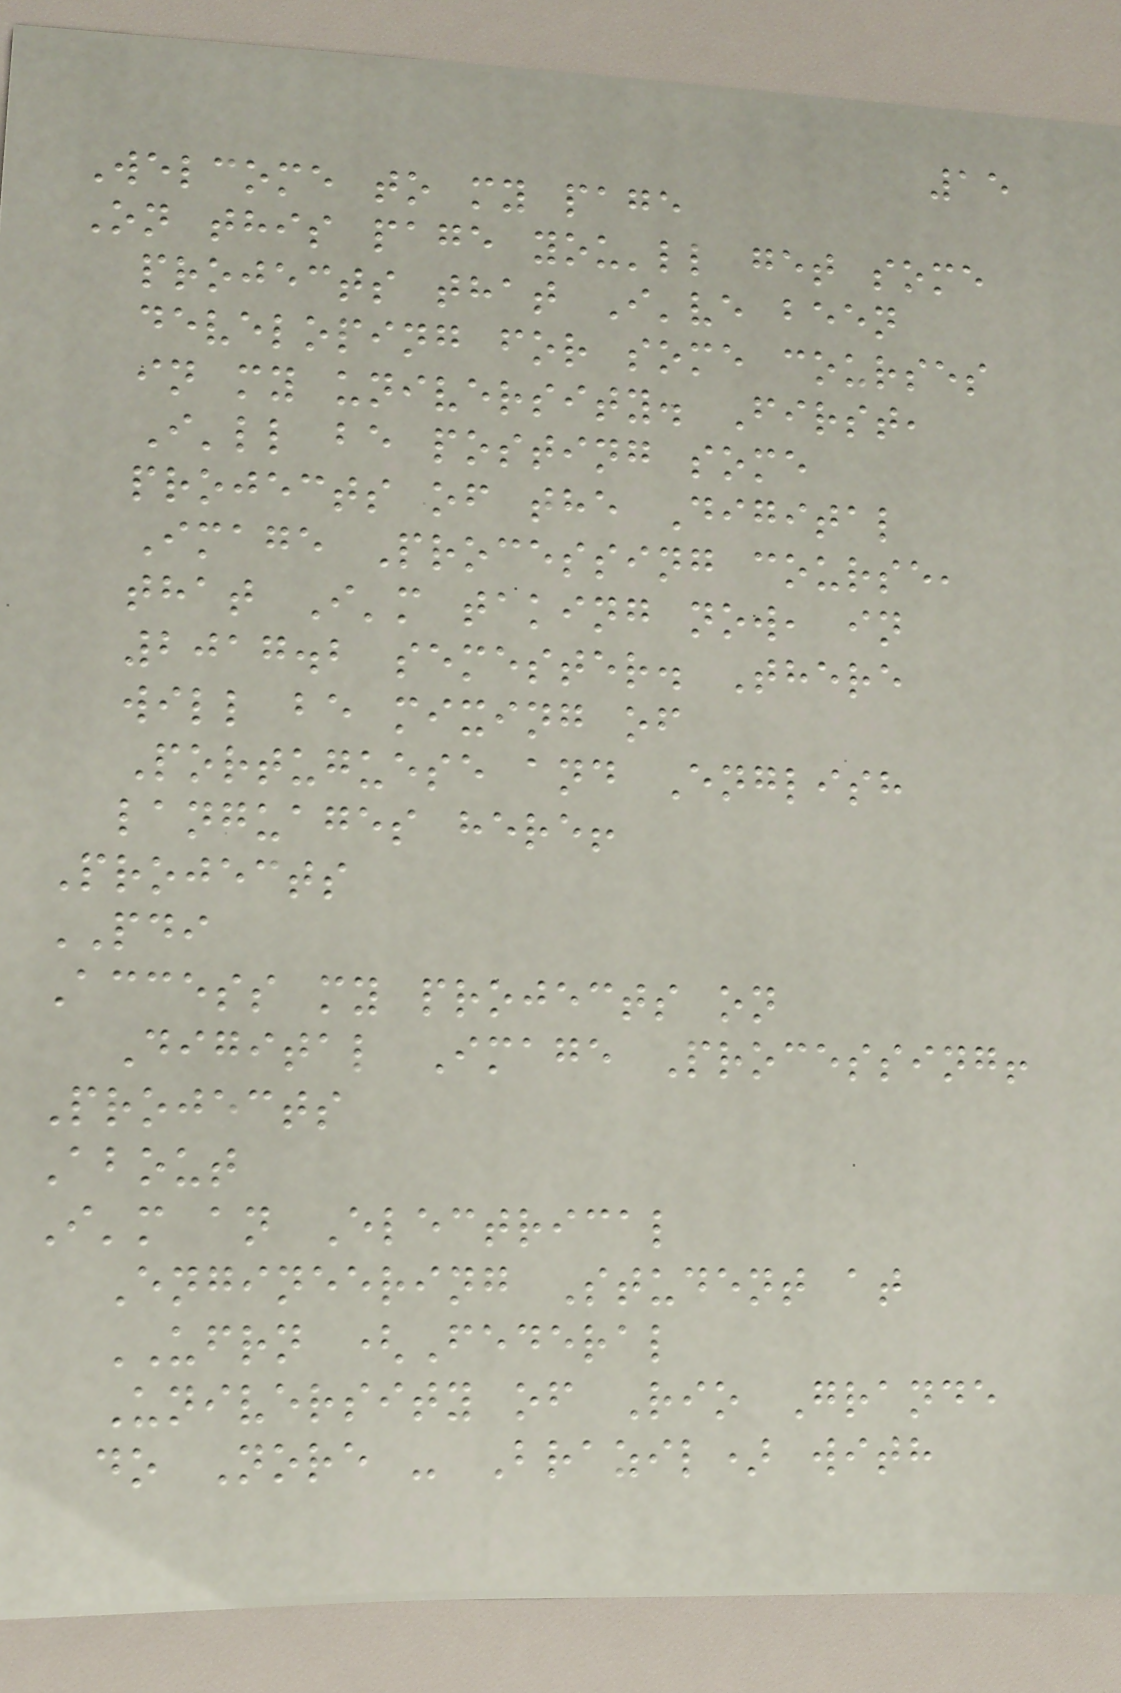15
Welcome to my page
On this page you'll get some
projects that I've been
developing for some courses
in my university. First,
I'll be posting some
projects of the Digital
Image Processing course,
that I'm taking now, in
2017.2 semester. There
will be mixing of
Portuguese and English
languages here!
Projects
PDI
Access my projects on
Digital Image Processing!
Projects
About
I'm an Electrical
Engineering Student at
UFRN (Federal
University of Rio Grande
do Nore - Brazil) with
